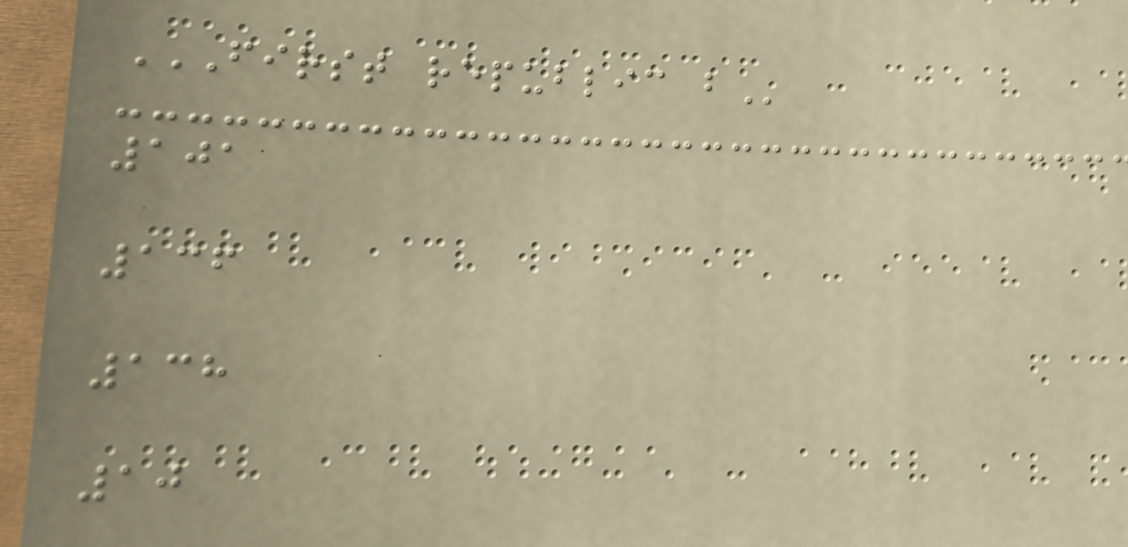FIRST REPUBLIC B
101
136
138
10
